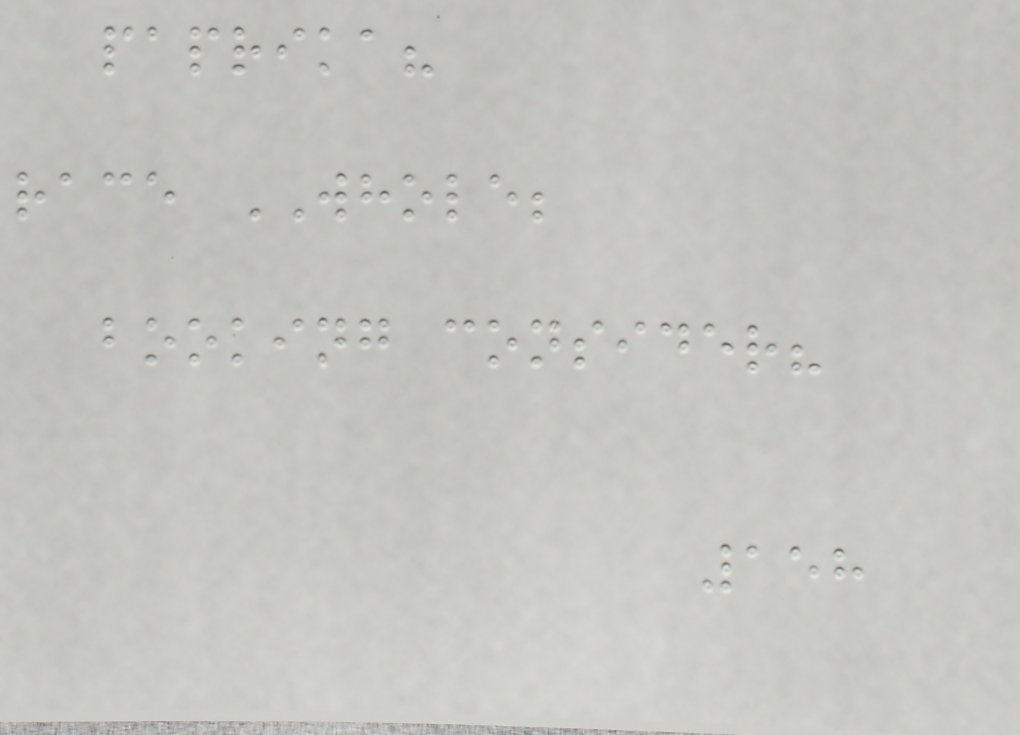paprika?
race WHOLE;
booking consider?
158
